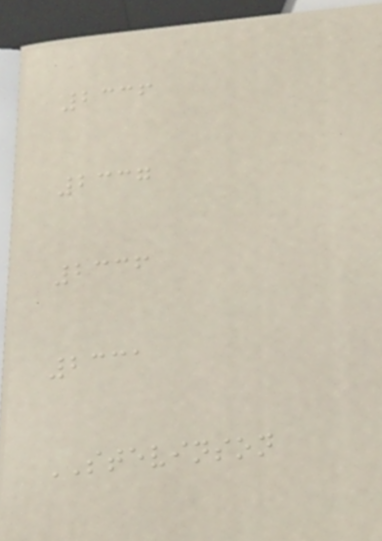2336
2337
2336
2331
STEVINSON
